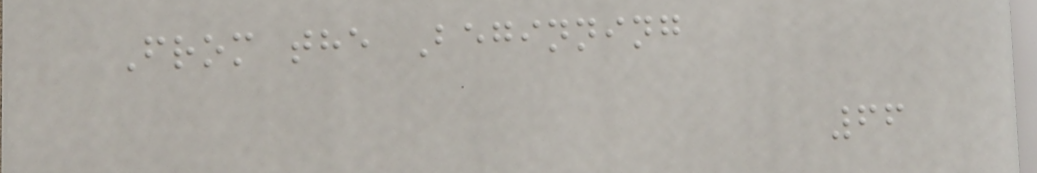From the Beginning
66
